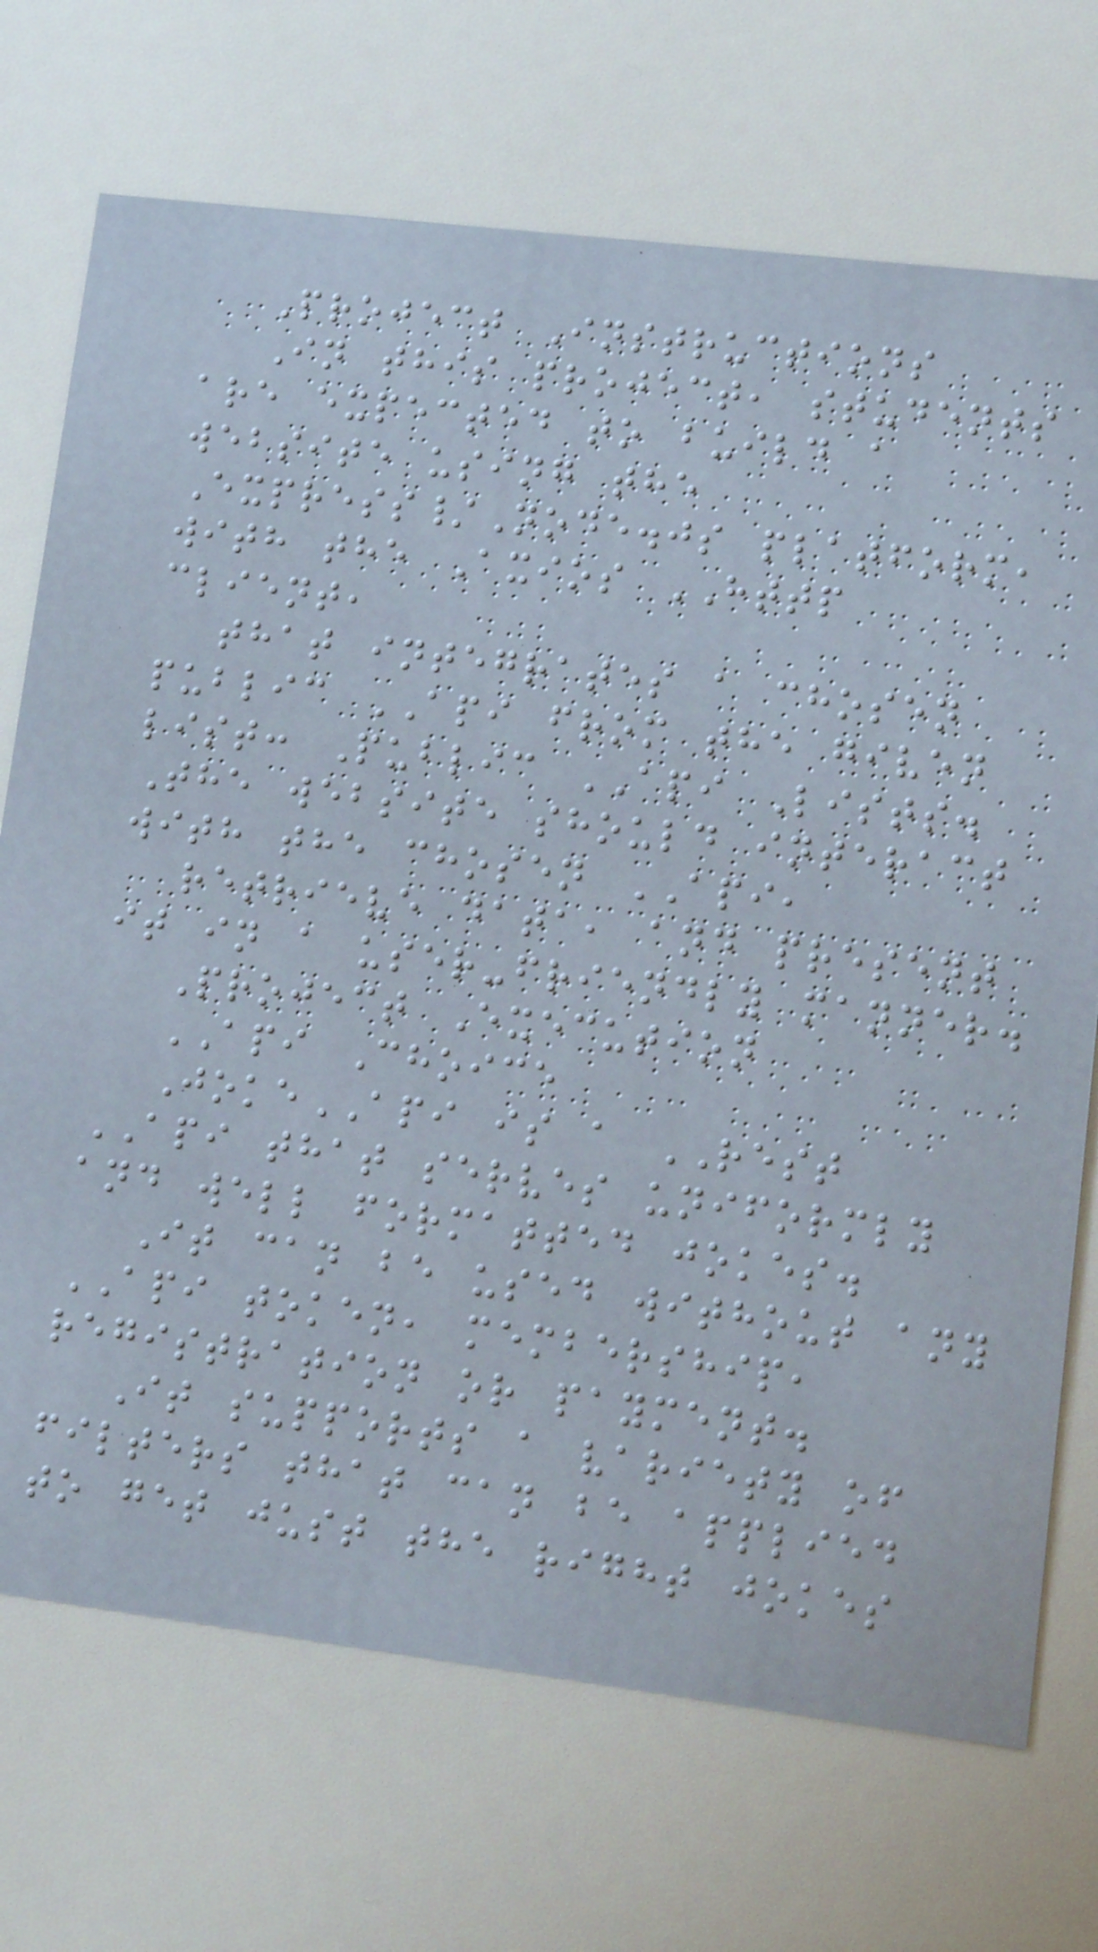Project Instructions
In this project, students
are expected to build a
website using the
Express/Node.js platform,
with the Axios HTTP
client,
that integrates a chosen
public API from the given
list: Public API Lists.
The website should interact
with the chosen API,
retrieve data, and present
it in a user-friendly manner.
Project Execution
API Choice
JokeAPI is a REST
API that serves uniformly
and well formatted jokes.
It can be used without any
API token, membership,
registration or payment.
It supports a variety of
filters that can be applied
to get just the right jokes
